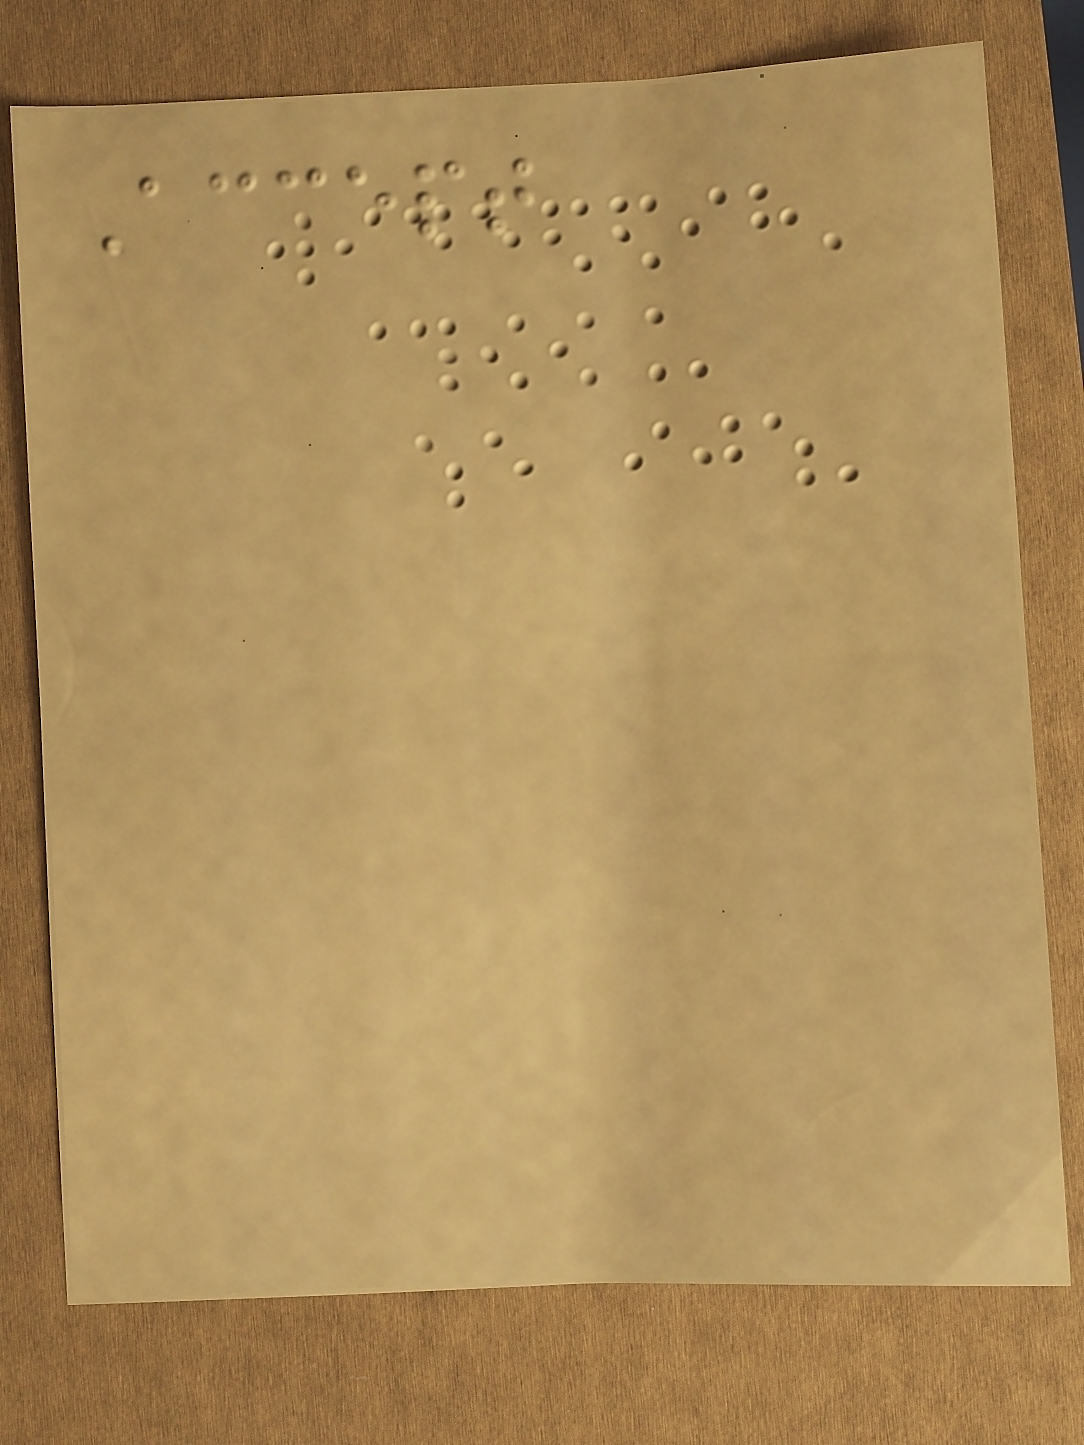Accept
